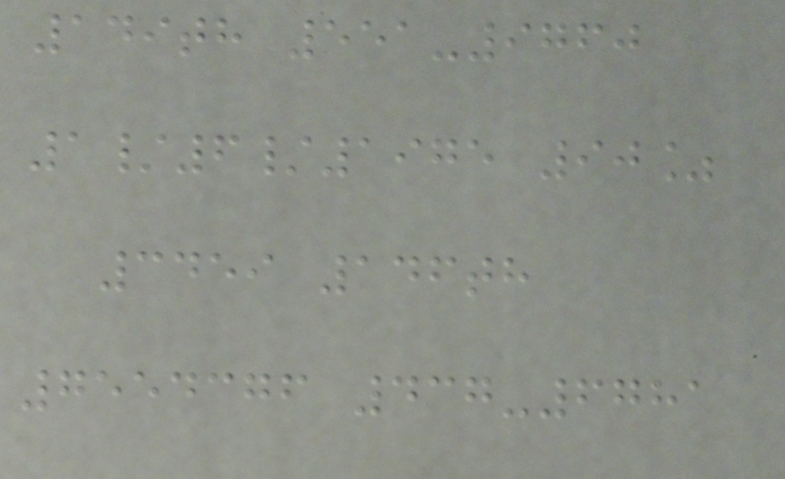149th 551-9760
1/6/1975 90%
3459 146th
7554376 437-6781
